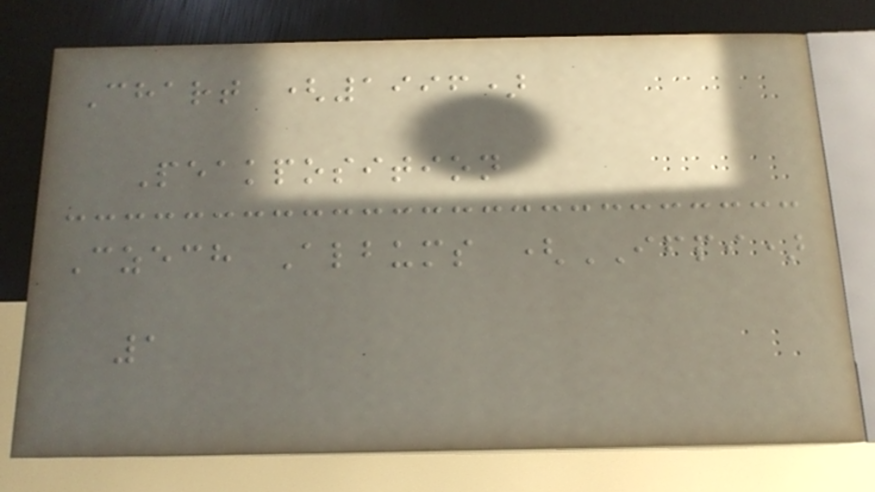Chart (1996)
Peakposition
Czech Albums (IFPI)
1
